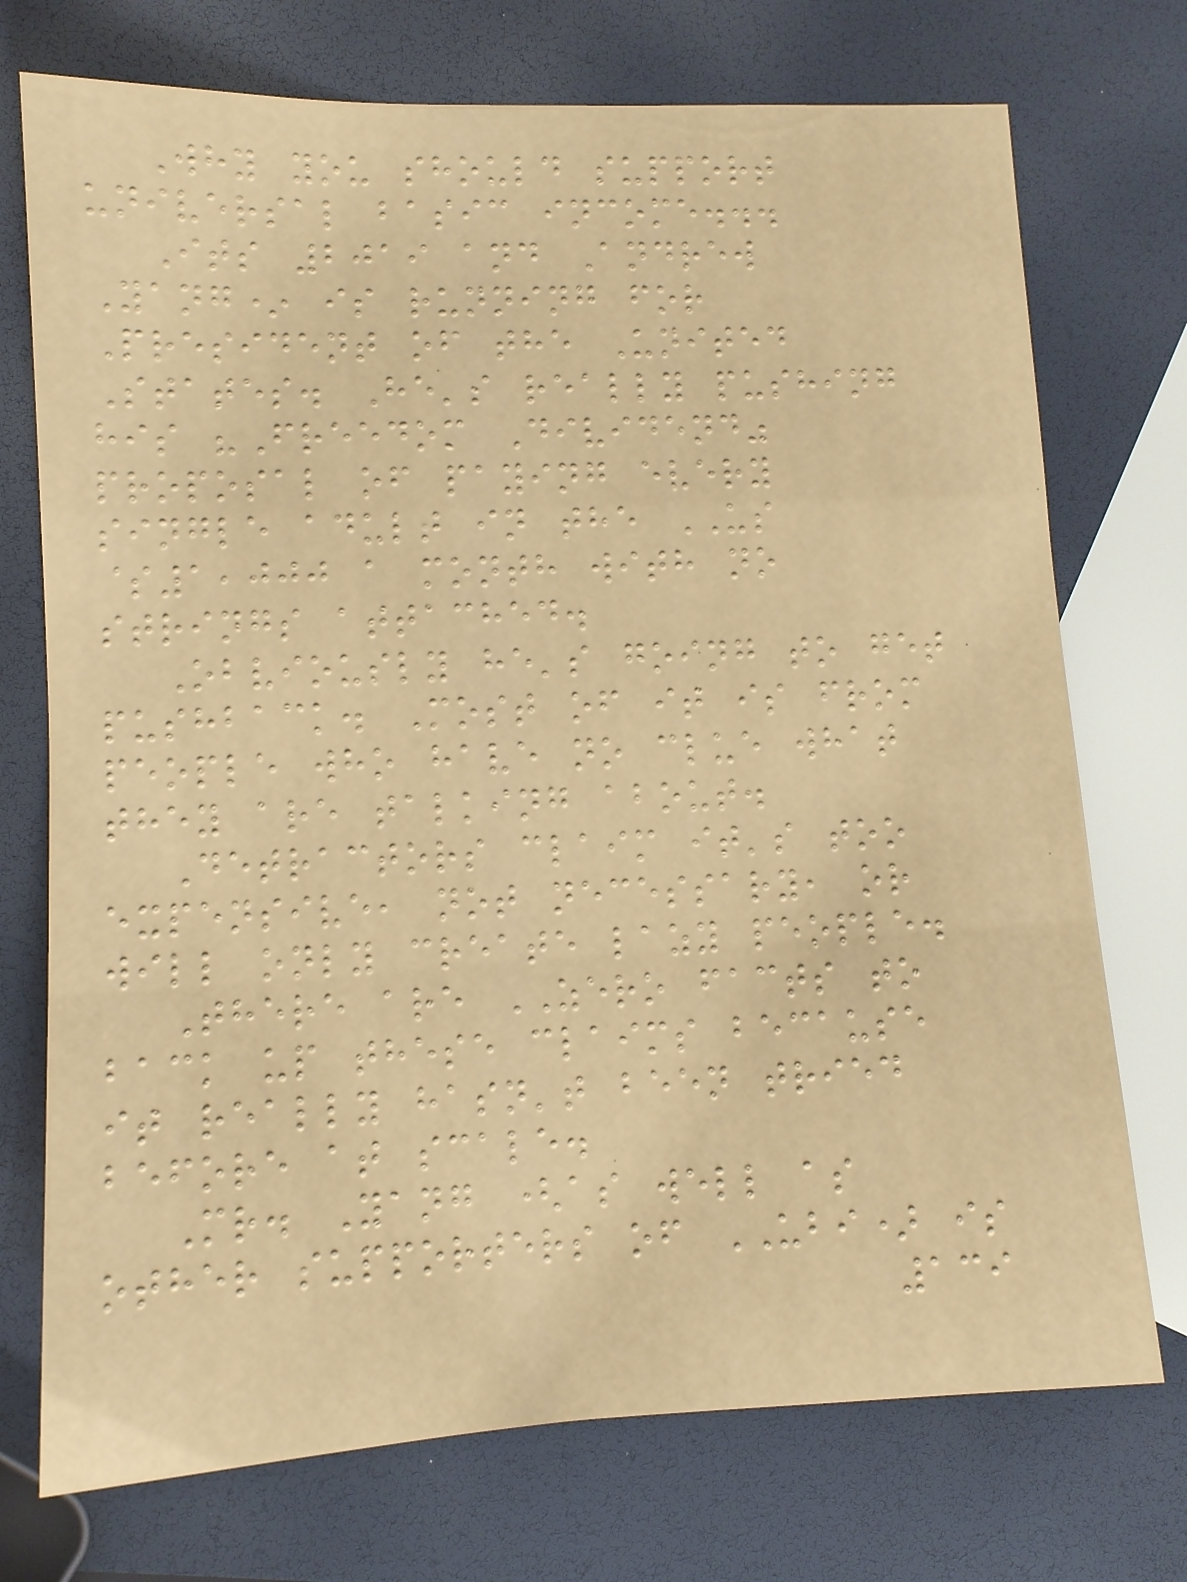Why you should support
universal basic income...
Its 2019 and Andrew
Yang* is running for
President of the United
States. He's really pushing
his "Freedom Dividend"
proposal of paying every
single adult in the US
$1,000 a month with no
strings attached.
Obviously he's going to get
pushback. Most of it is from
people who have no clue what
they are talking about.
Detractors claim it's too
expensive, not necessary, or
will only create lazy people.
There are ZERO facts to
back up these claims because
it really hasn't been tried
before at scale.
Mr. Yang (as well as
other supporters of UBI) is
139
